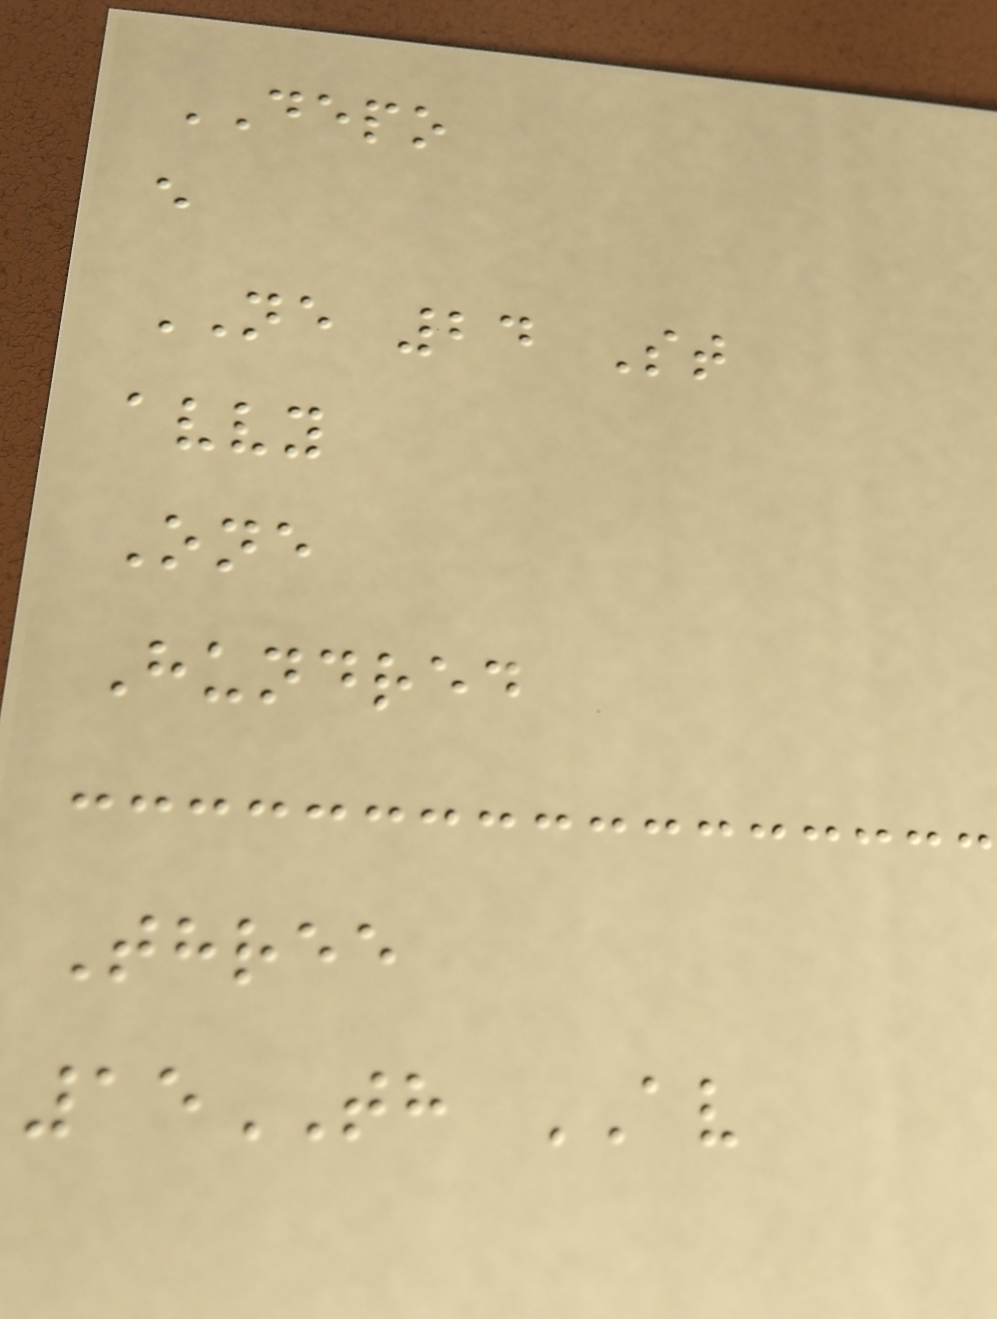DEPO
e
NE 24 St
avvy
One
Hundred
Three
15TH AV
